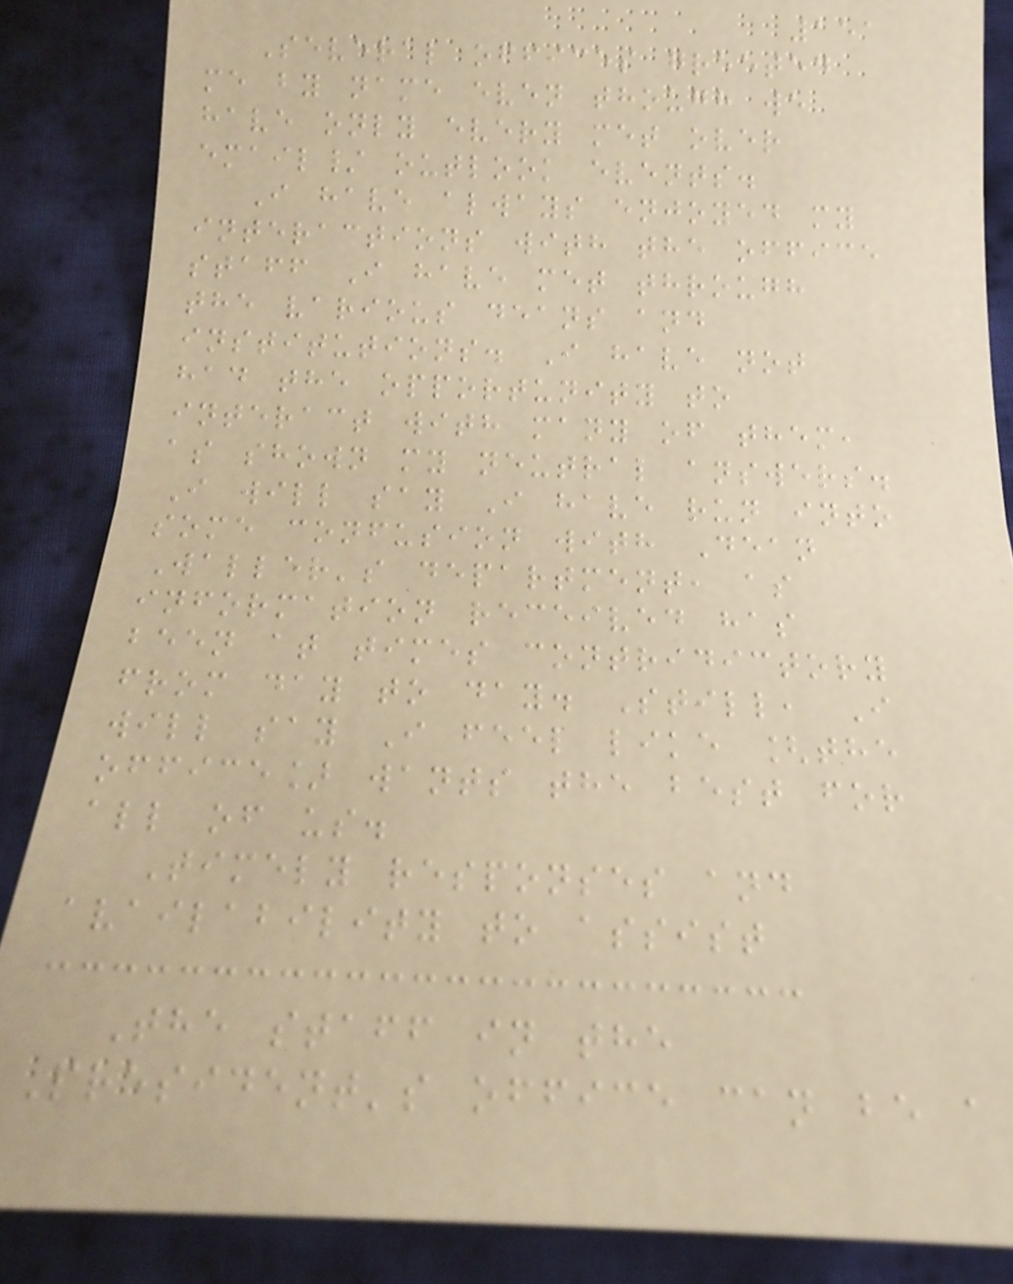151
Several offices greeted
me by name even though we
have only every met over
email/ outlook events.
I have always enjoyed my
interactions with the office
staff I have met through
the various deans and
institutions. I have not
had the opportunity to
interact with many of them,
as shown my neutral answers.
I will say I have run into
some confusion with Dean
Waller's department, as
information received has
been at times contridictory
from day to day. Still, I
will say I feel like [the
office] wants the best for
all of us.
Timely responses and
availability to assist
The staff in the
President's office can be a
